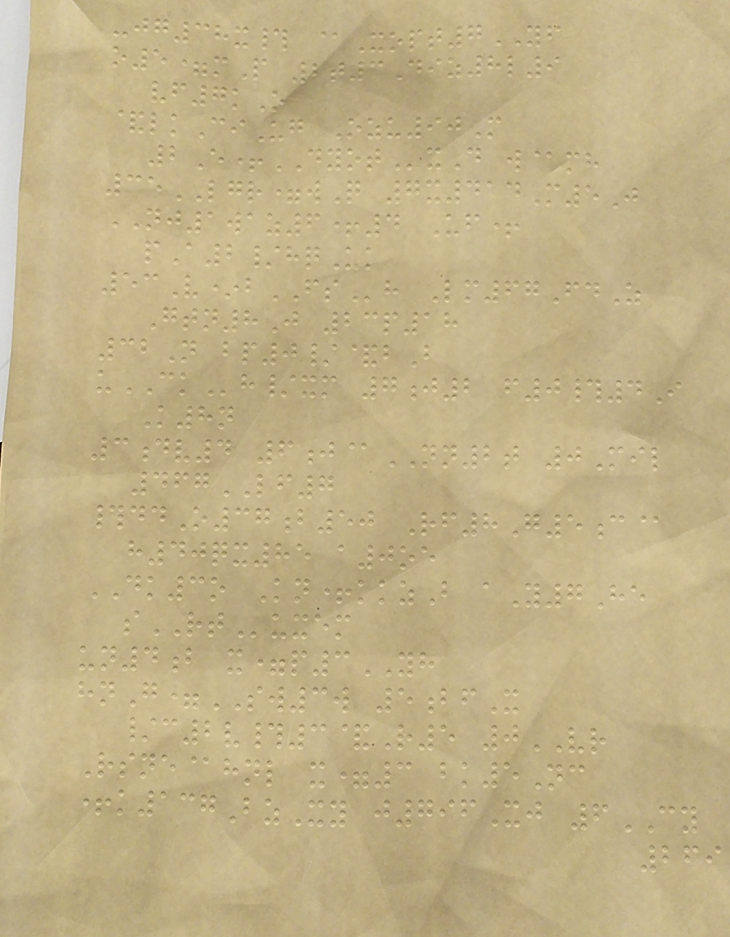-jg38x# @Xopt7YF
o5=mP 2t3Diz8l9
vf7kO
&lkCiUg Ozu90M
2E+DYOTxD w@mh
35LGR=wQ 7x414M5J
NJ1waz6+4 Uf+
pA2/hqUk
53V*bFSh Lm67FdZ
Gtn8J 23p18
32N bp0/&bB
uCKh/xm 7j2 f0#4I
K8n
3dv4 6j@NN2t 0Mil
467LF7
#ddO37b50 Rf8G5c@
h40qx85 a0oe
DK3o Kn+kkzB aY7He
sRTuxem
un4b x=p3YH
hnG=SW3w 5bfX
/c2v#3&R5 0VR
Rsne@hnl x=3 bk5Nc
+k137BzXy j796Xj 6CY
269
